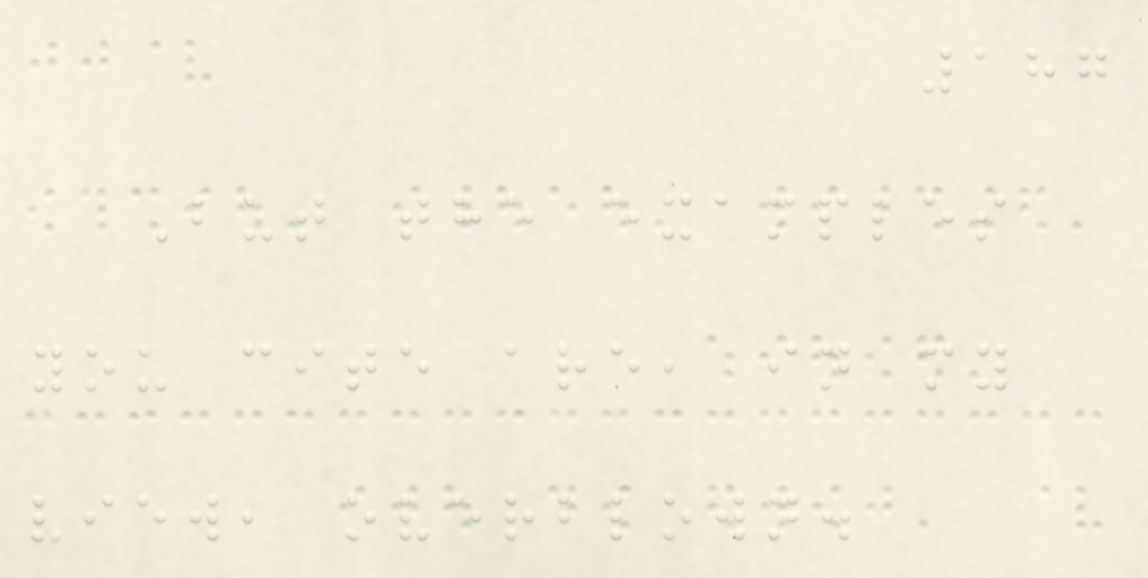187
But the examples
you cite are, in my
view, overblown.
